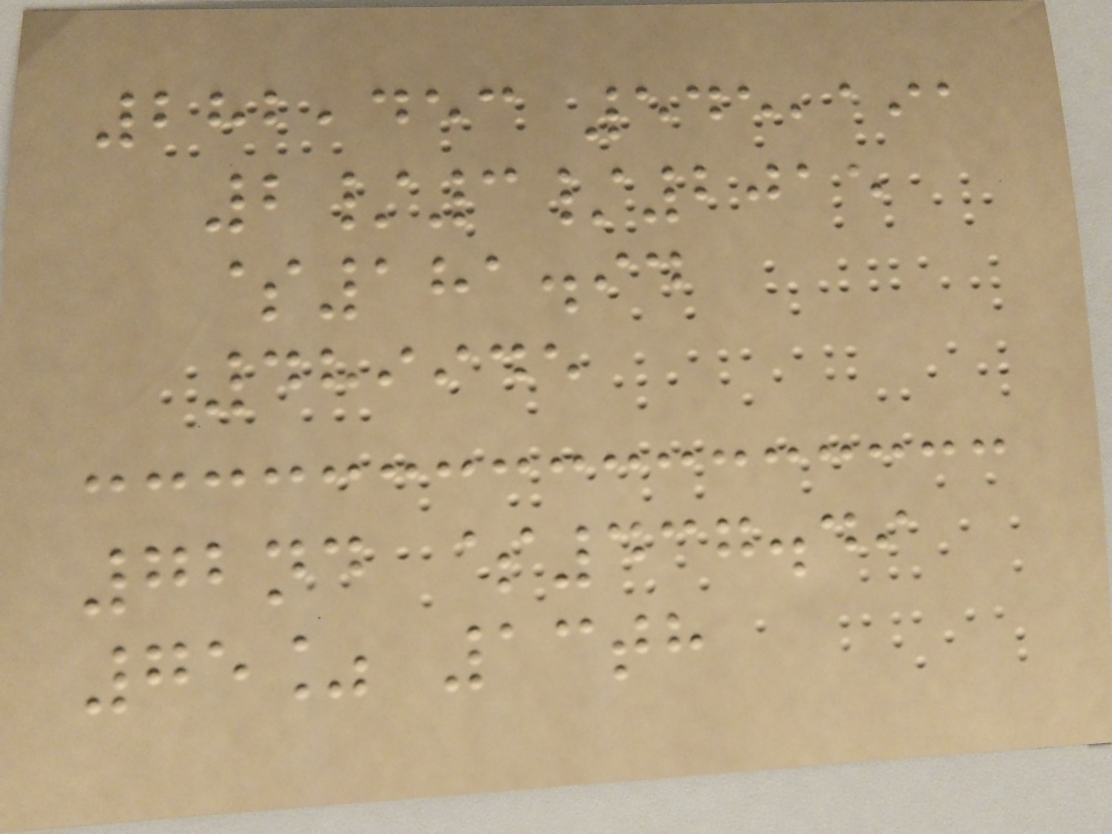282,453 545,191
2/3/2015
$181.94
489945
72nd $437.49
75% 13th
